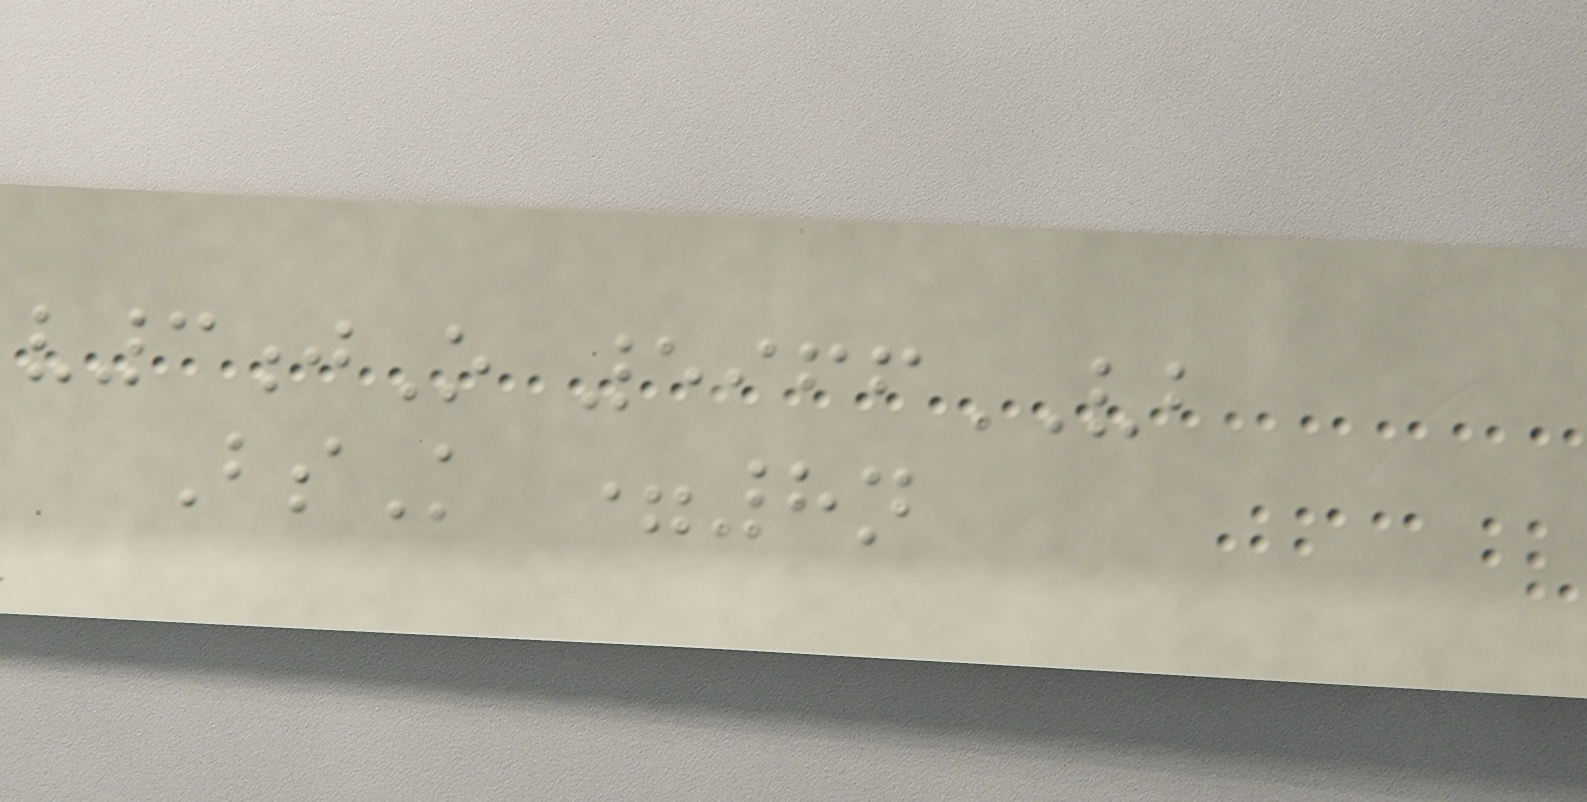v3jO 5966VB
BsK =8n
